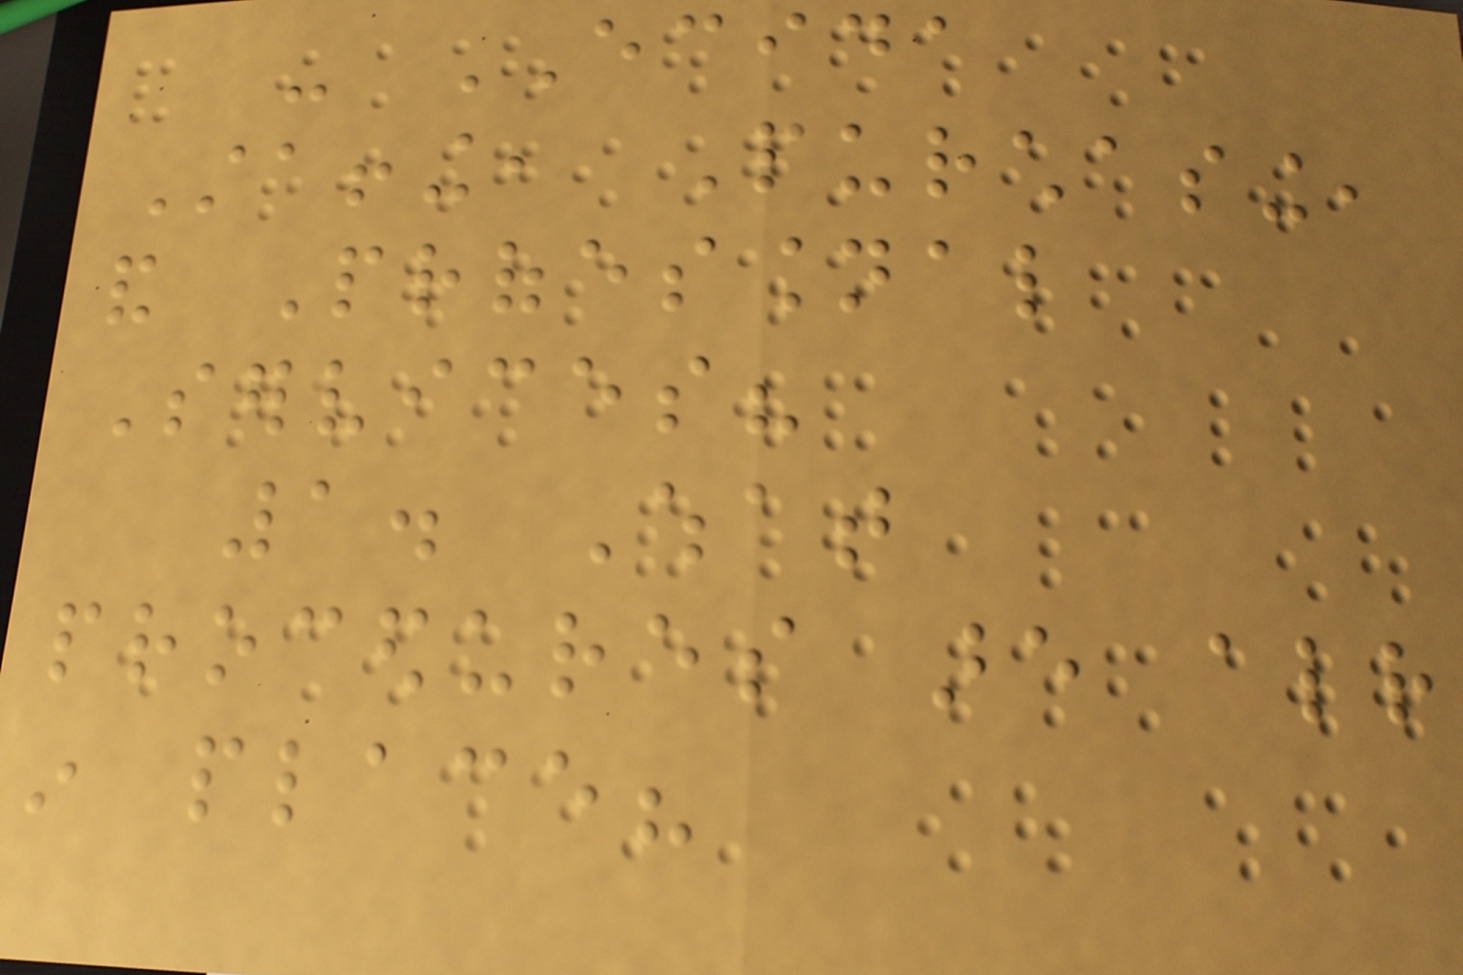- ECIDA
Staffing, Purchasing,
and Professional
Services?
1. What
procedures are already
in place?
